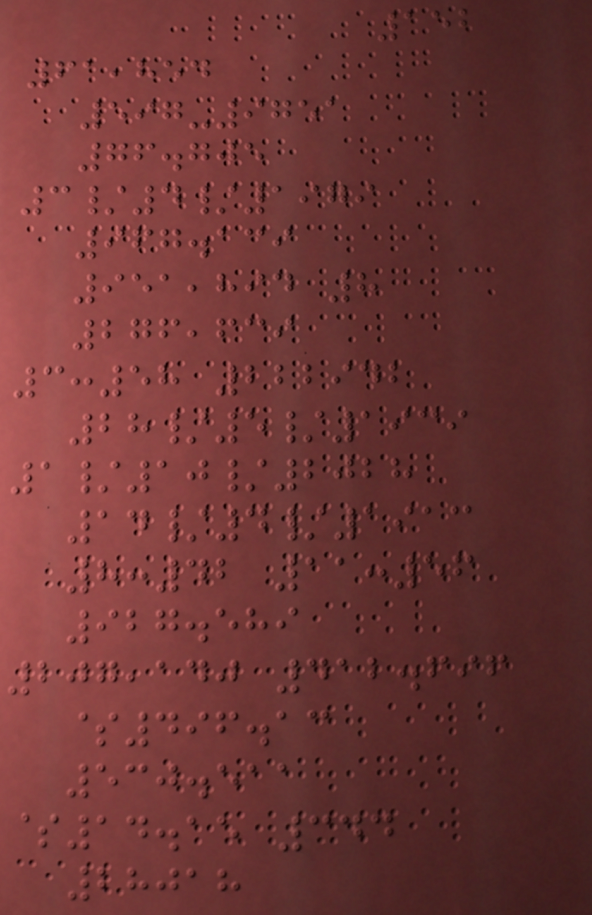152
61,854
597-9751
76.705
3/4/1979
967.139
951,894 8
276,639
3:58 222942
28/5/1939
1/10/2028
14/4/1913
8:42 11:56
927.589
207,140 412.696
$496.13
530.511
$14.15 344
28018
